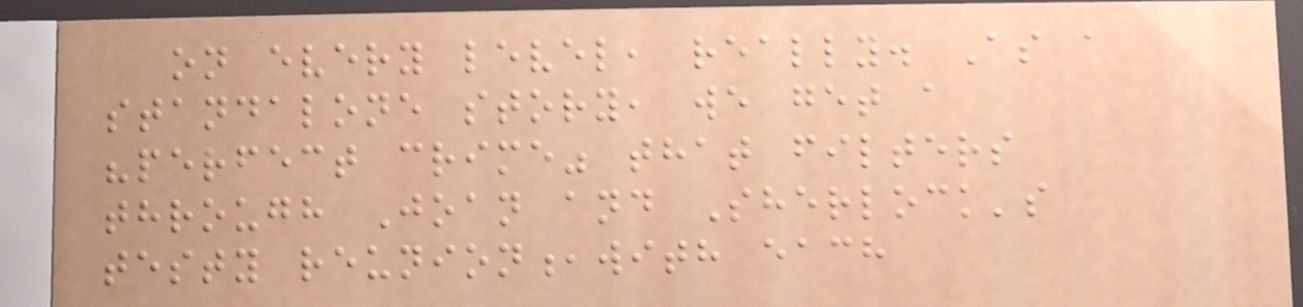on every level, really. As a
standalone story, we get a
"perfect crime" that filters
through Joan and Sherlock's
testy reunion,with each
